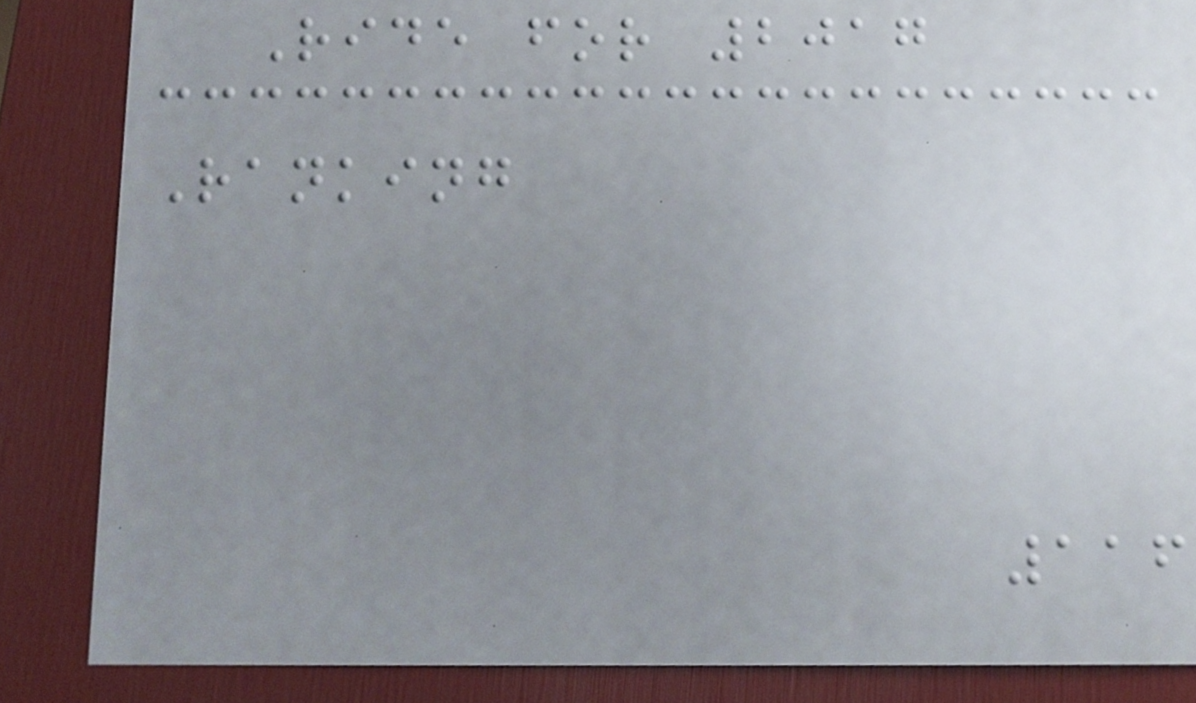Ride for 2017
Ranking
116
